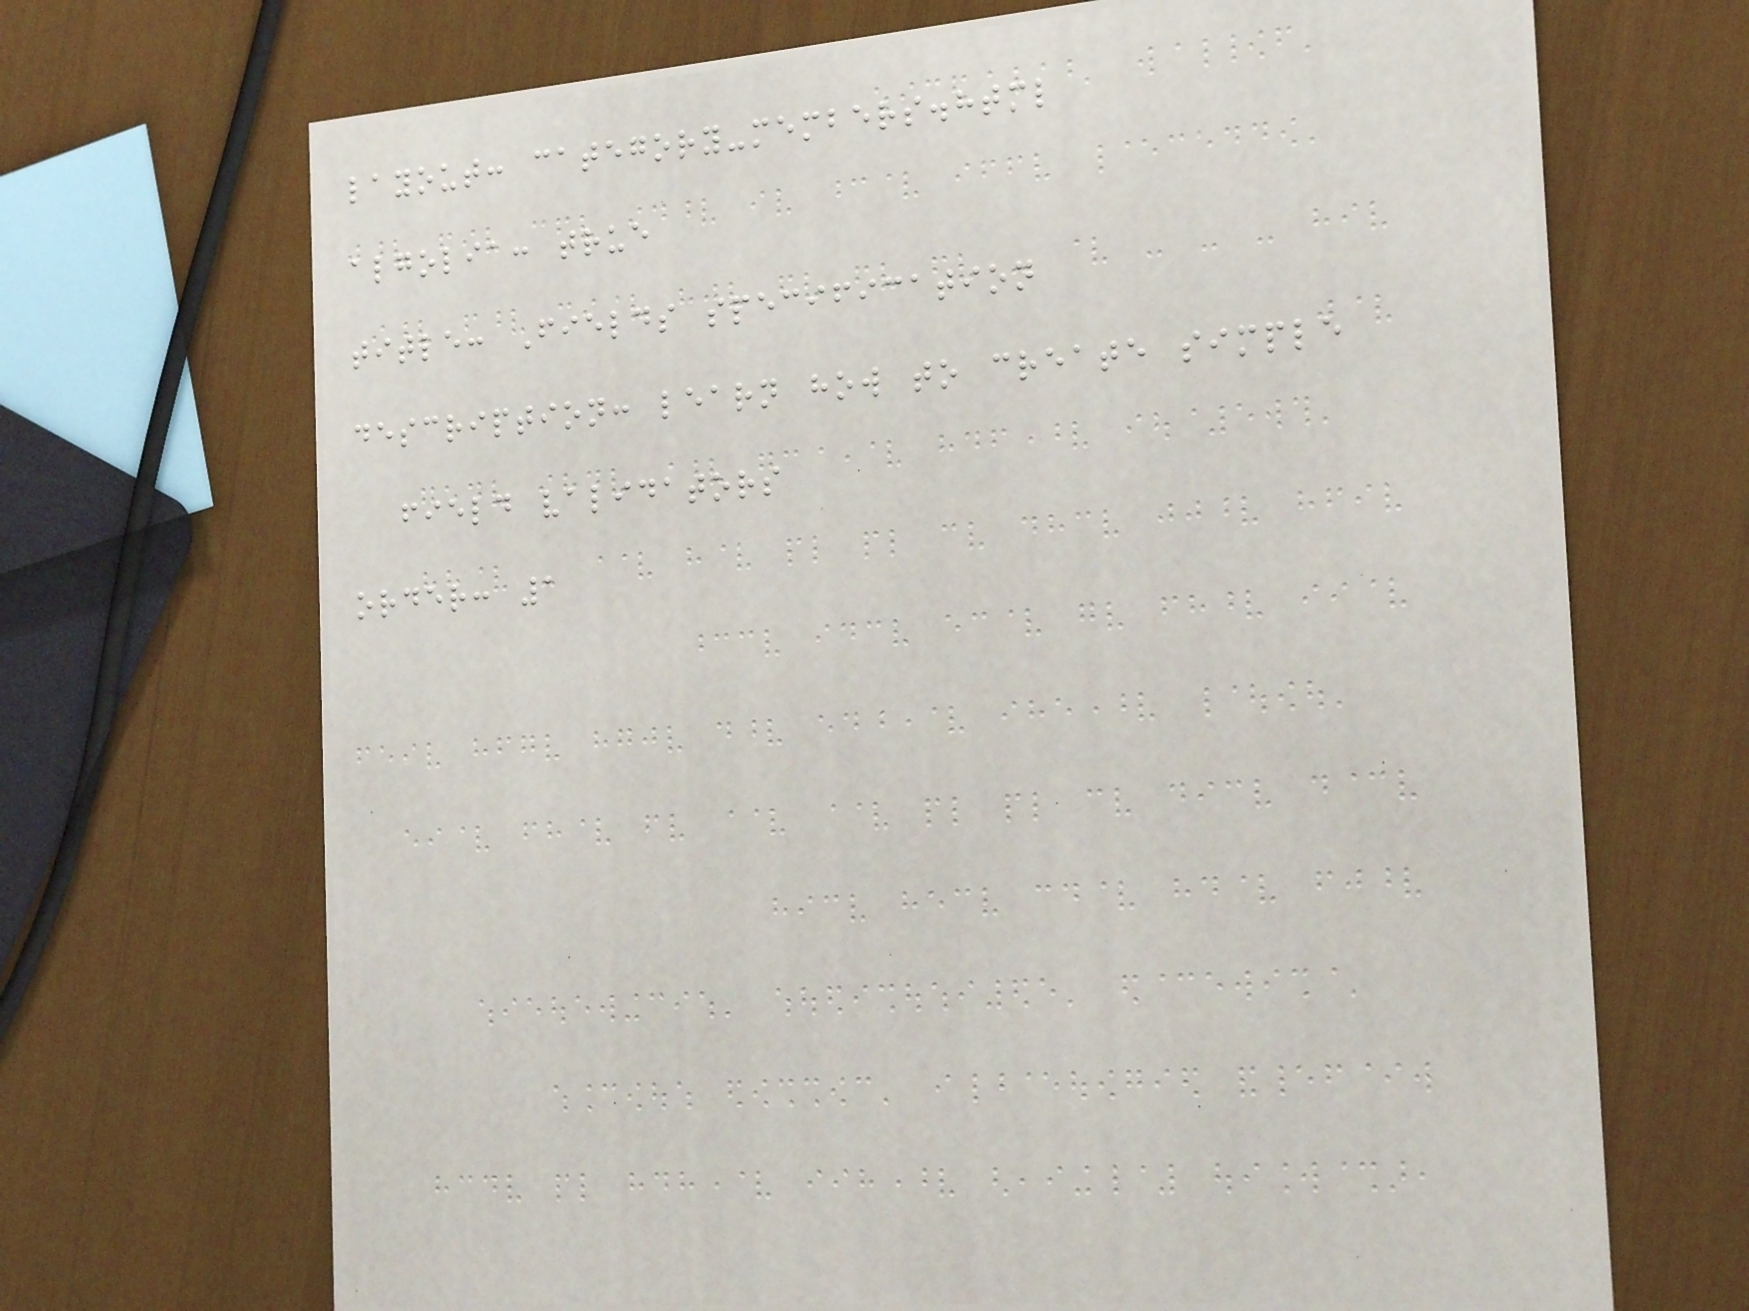layout: category-members.html
algolia: true
title: Fields specification
description: learn how to create simple
field validators
order: 1
